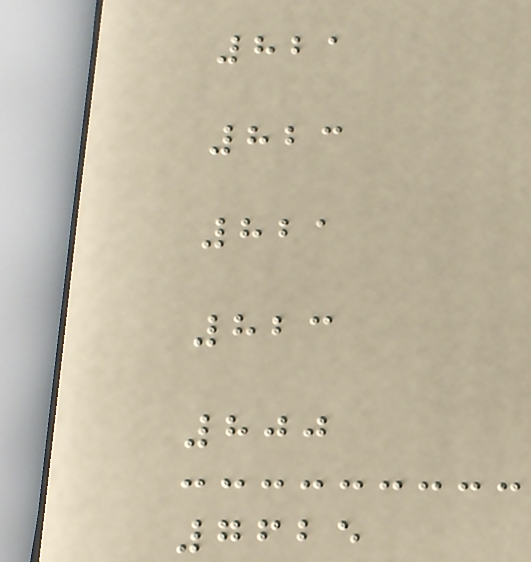821
823
821
823
800
7625
